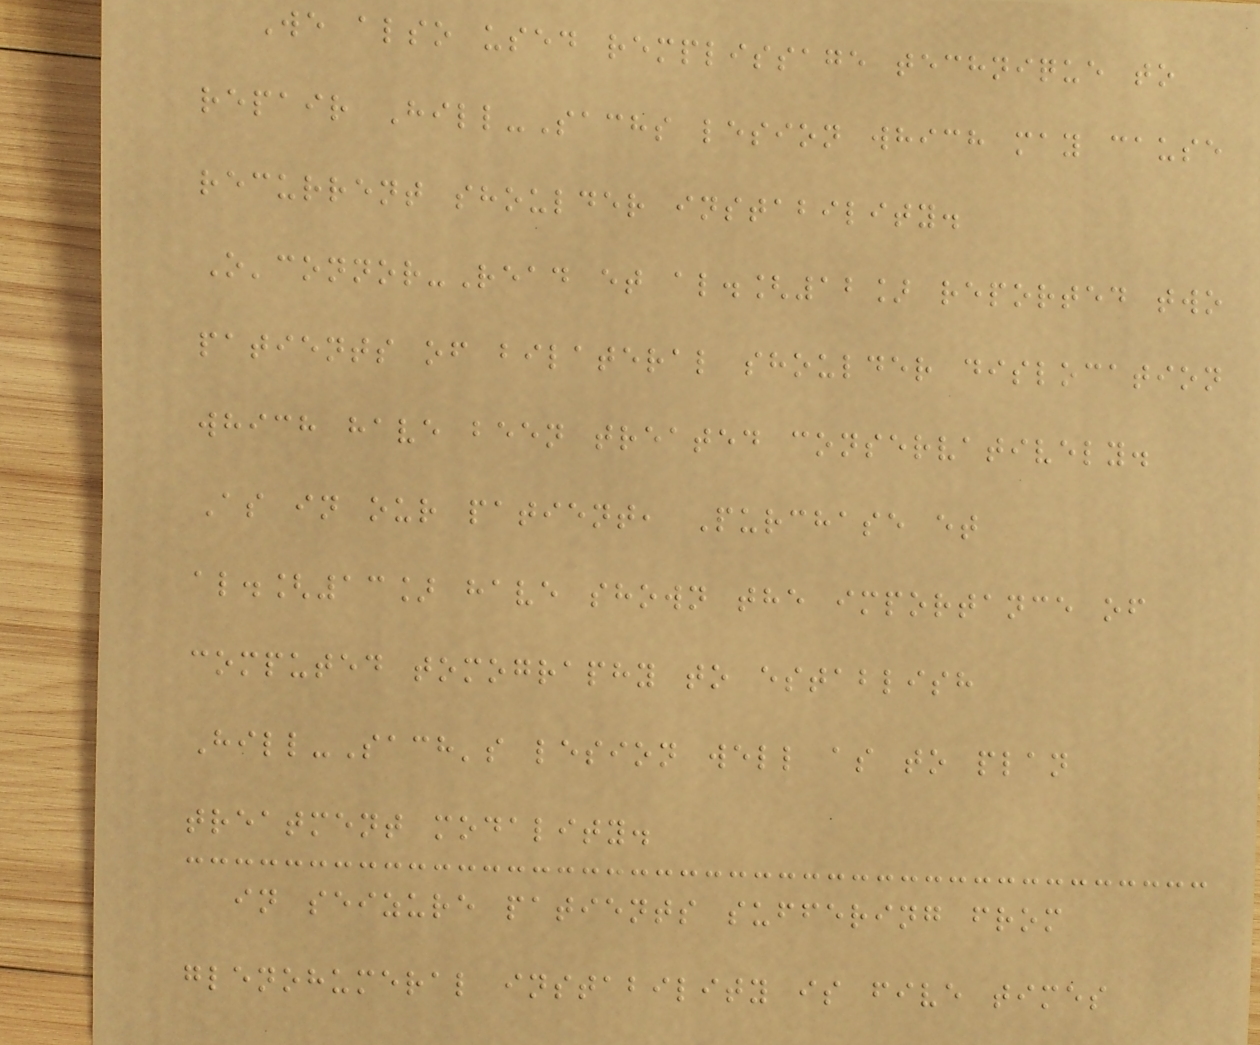We also used remplissage technique to
repair Hill-Sachs lesion which may cause
recurrent shoulder instability.
O'connor-Read et al.[12] reported two
patients of bilateral shoulder dislocation
which have been treated conservatively.
As in our patient, Purchase et
al.[13] have shown the importance of
computed tomography to establish
Hill-Sach's lesion well as to plan
treatment modality.
in seizure patients suffering from
glenohumeral instability is five times
